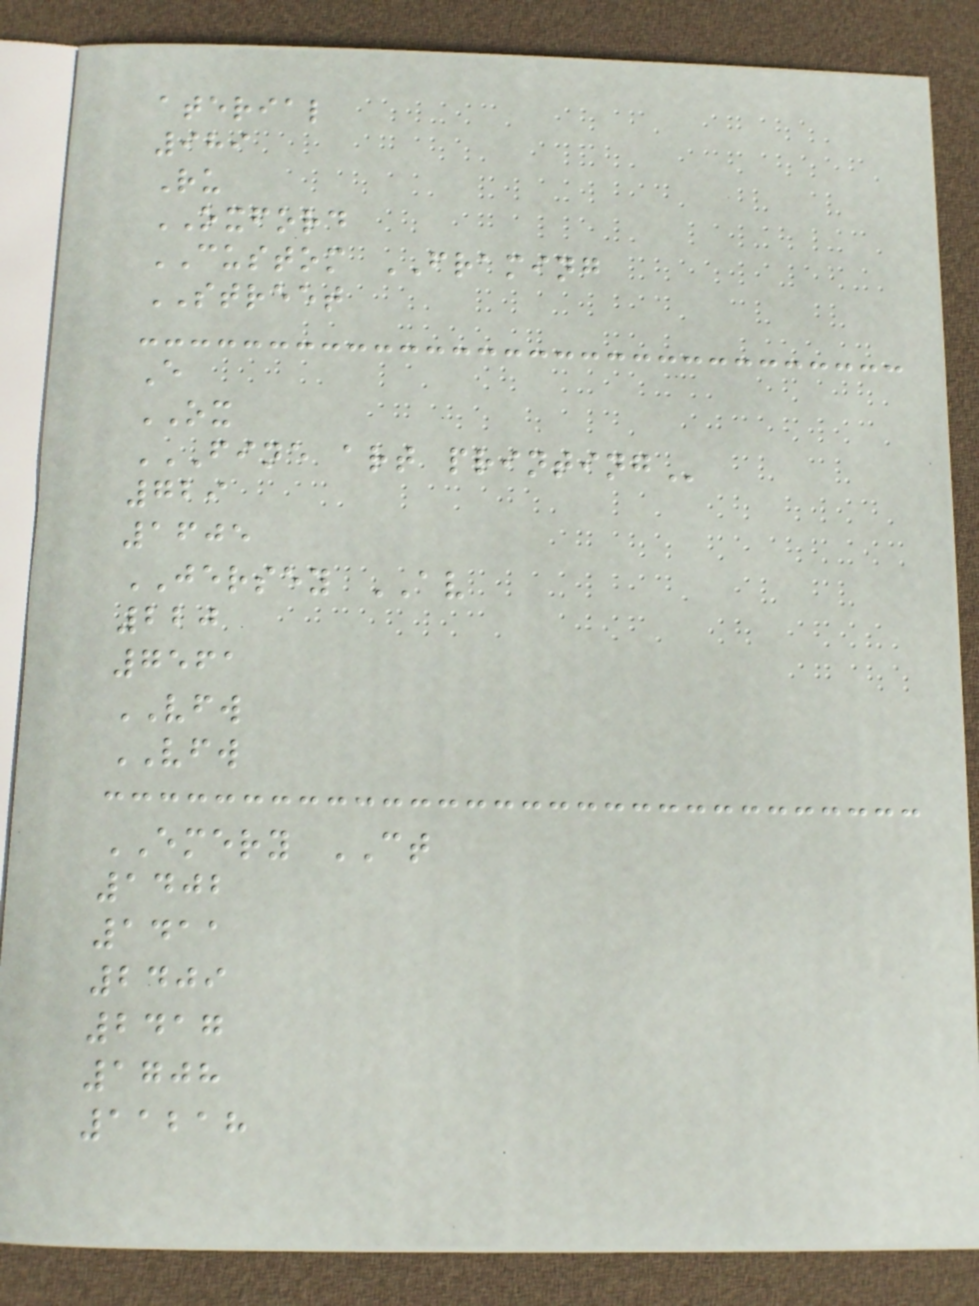aterial
989
Ru
OXFORD
CUSTOM FRAMING
STREET
E
OX
FINE ART PRINTING
729
1605
JERSEY AV
220
7561
VFW
VFW
EMERY CT
1402
1411
2409
2417
1708
11218
